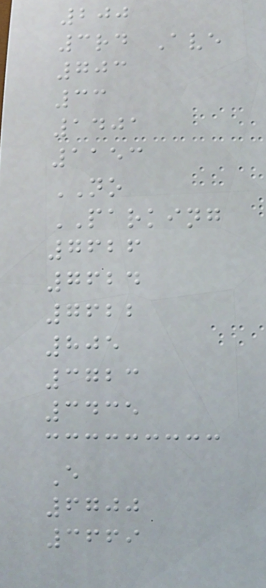200
3rd Ave
703
33
1401
1153
NO
PARKING
7626
7624
7622
805
3723
3435
E
6700
3669
